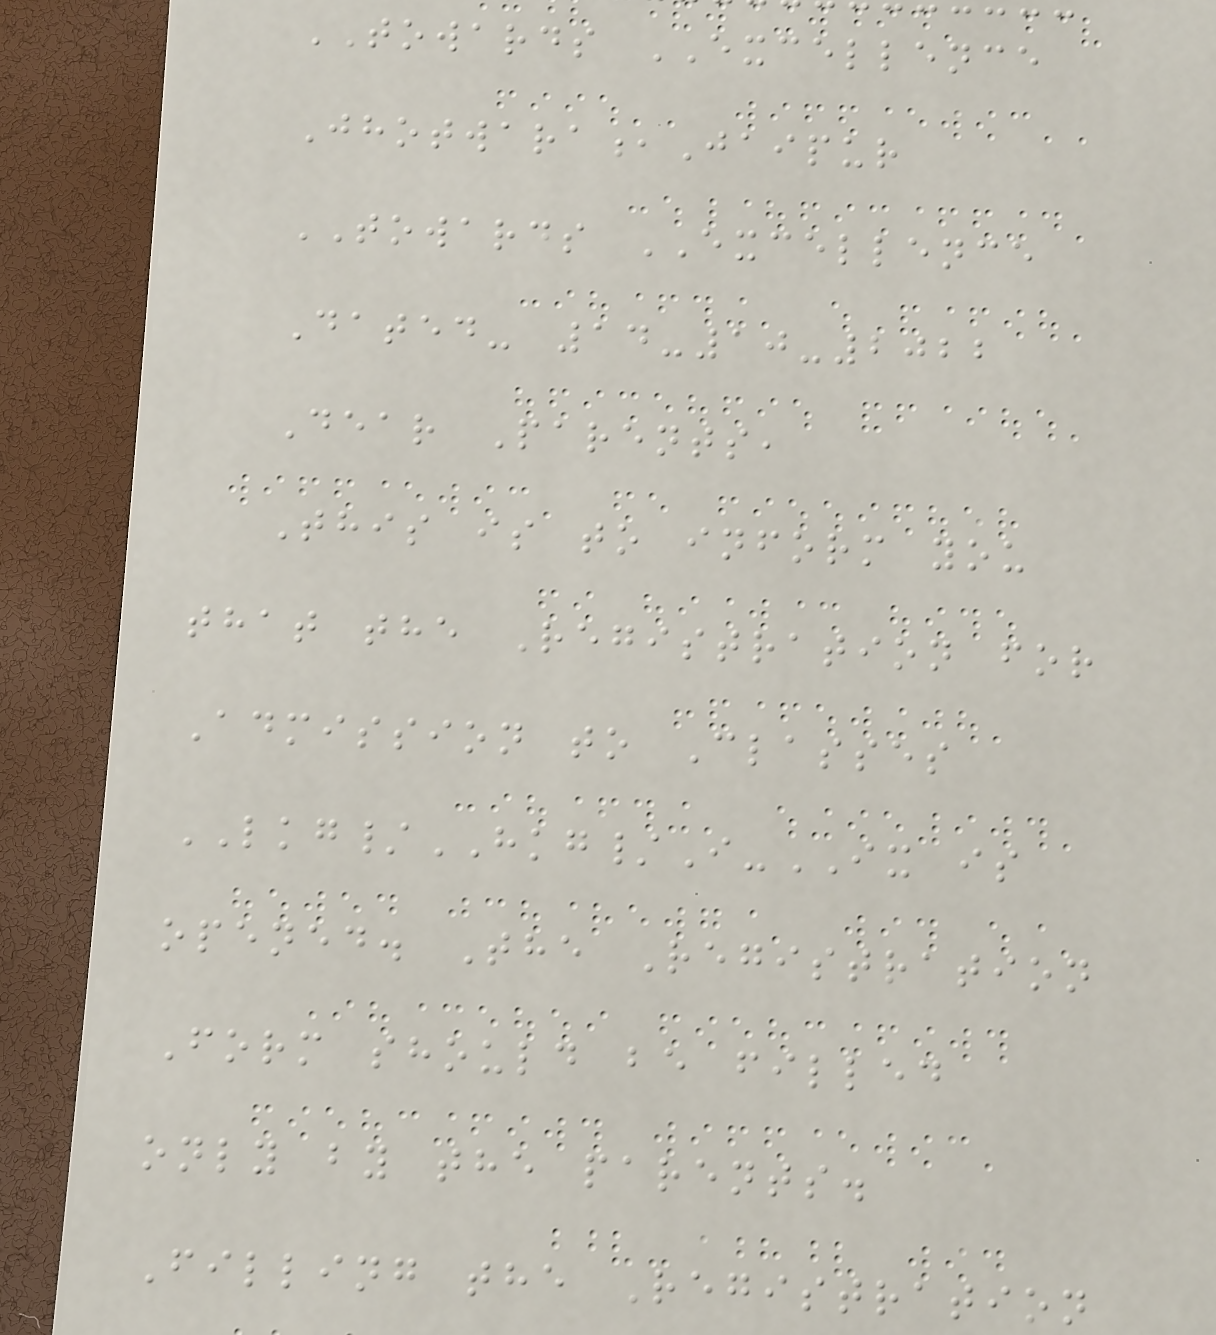TOWARDS EXCELLENCE
Jhotwara,Jaipur
TOWARDS EXCELLENCE
Dated- 14-10-2022
Dear Parents,
This is to inform you
that the Registration for
Admission to Classes
LKG/HKG/I-IX is
opened. The Registration
Form should be filled
only by the parents.
Filling the Registration
